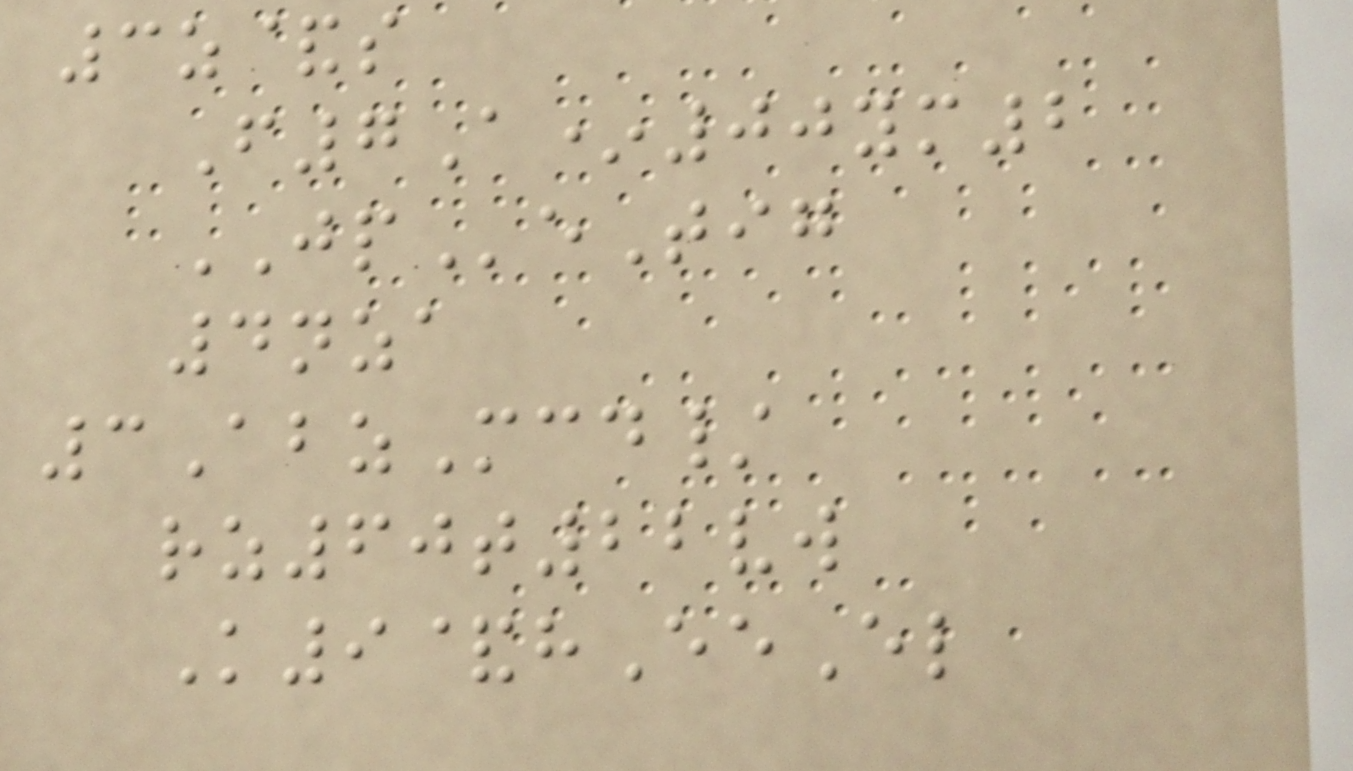3z&s
F7A*00ym2
JPeTig
4nza
3AbzMcd/
rz60t22vw
K9&hEeEl
